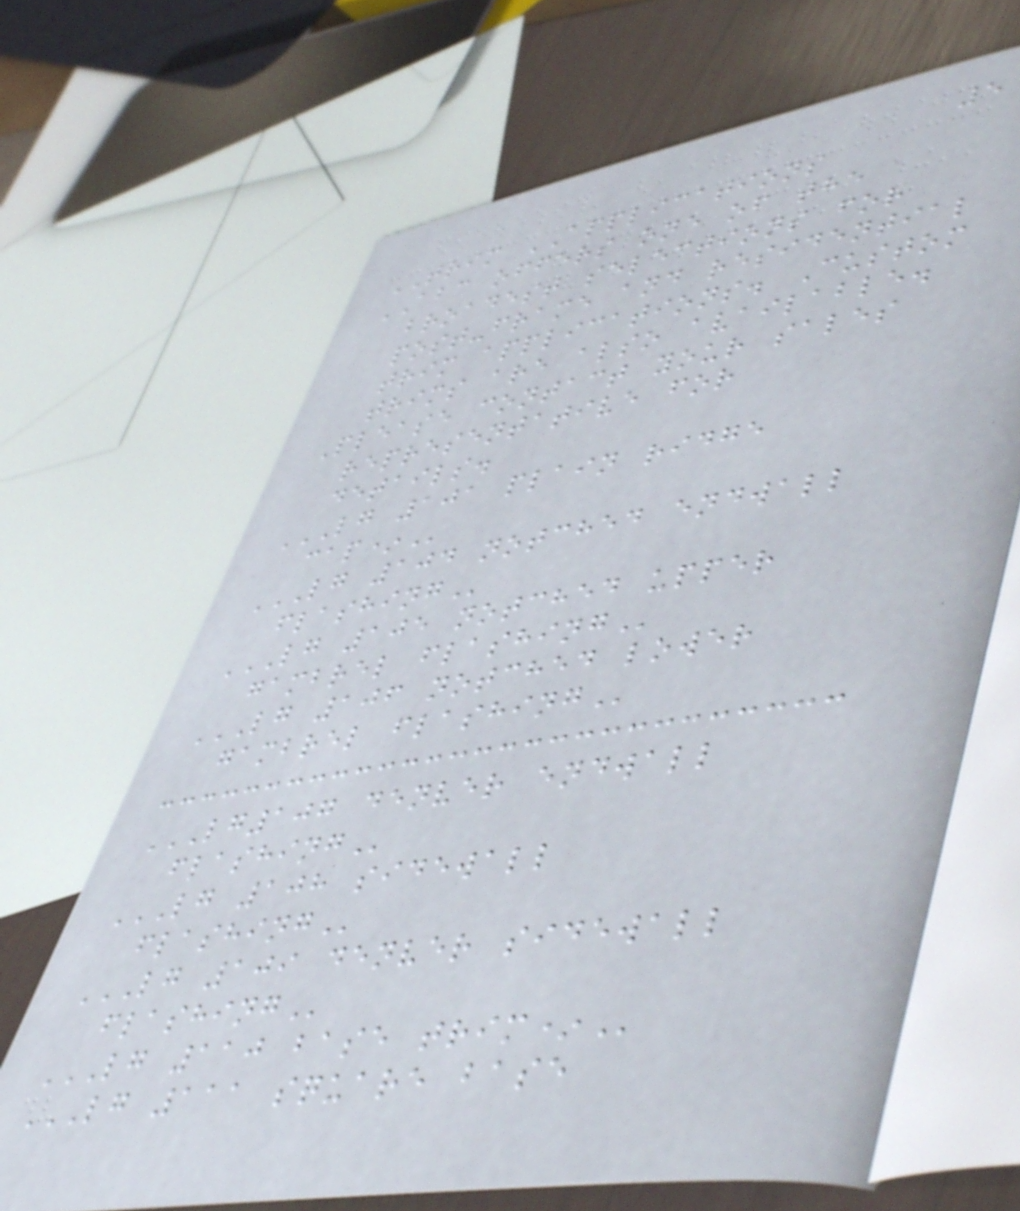5
TRIM APPLICATIONS
ABC offers one of the
broadest selections for
post-frame and residential
trim applications. Custom
trims are also available.
Please contact your sales
representative for
details.
LG 101 PLAIN RIDGE
CAP*
LG 104 NOTCHED ENDWALL
FLASHING
LG 105 NOTCHED UPPER
GAMBREL FLASHING
LG 106 NOTCHED LOWER
GAMBREL FLASHING
LG107 DENVER ENDWALL
FLASHING
LG 108 SIDEWALL
FLASHING
LG 109 DENVER SIDEWALL
FLASHING
LG 110 BASE TRIM*
LG 111 SQUARE BASE
